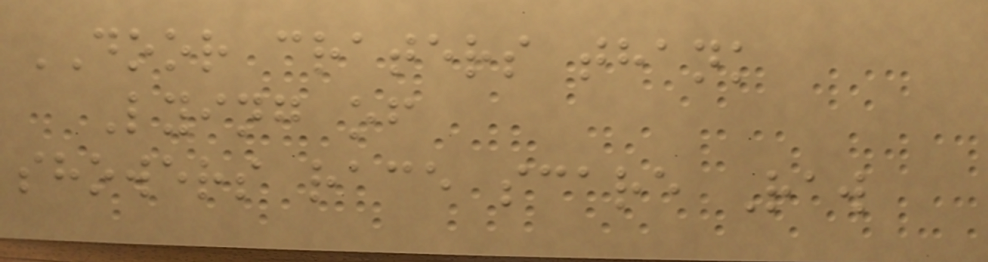DOOR craters thank
Lying of
showers race scare Raw
